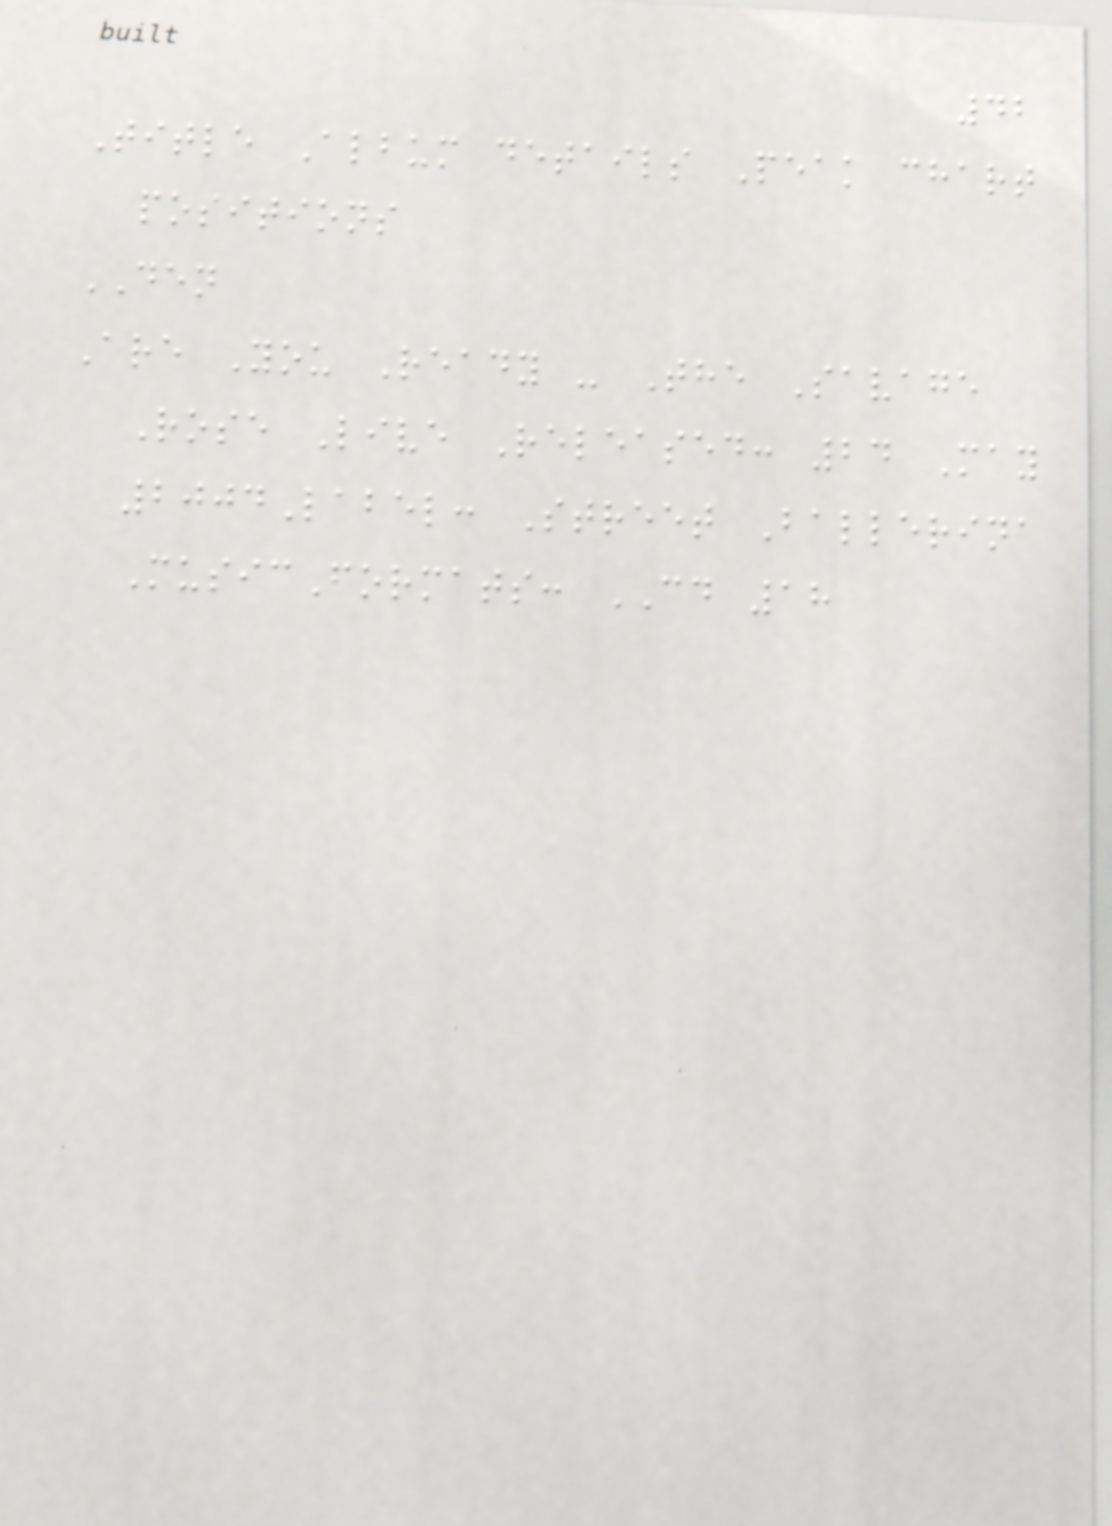42
Title Album details Peak chart
positions
DEN
Are You Ready - The Savage
Rose Live Released: 24 May
2004Label: Street Ballerina
MusicFormats: CD 18
